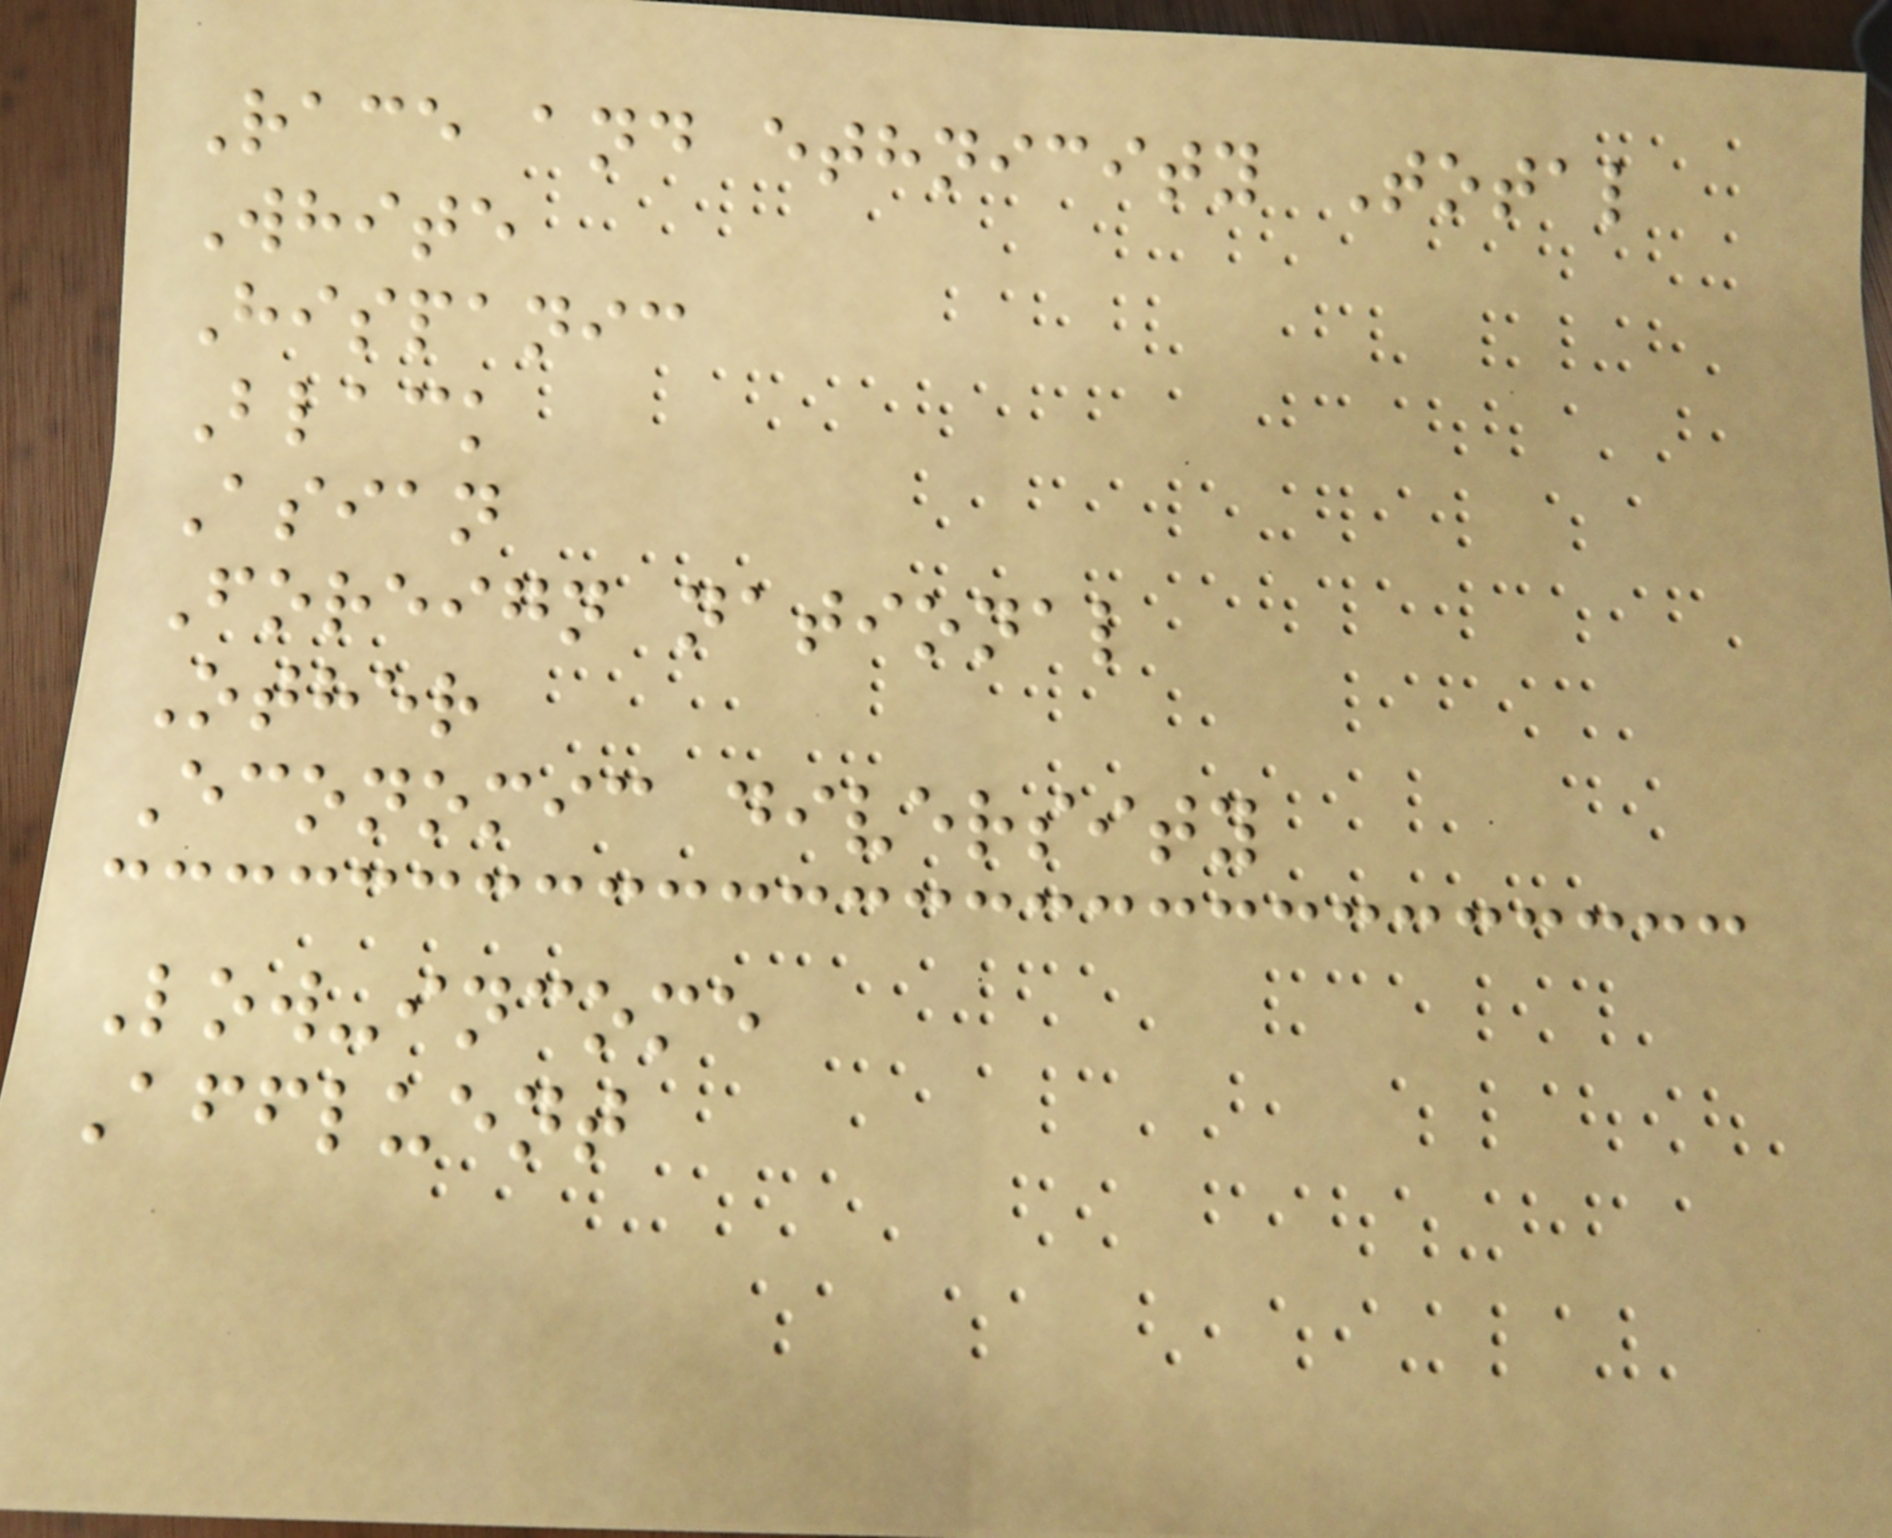Race and ethnicity Total
White
Hispanic
Black
Asian
Foreign national
Other
Economic diversity
Low-income
Affluent
